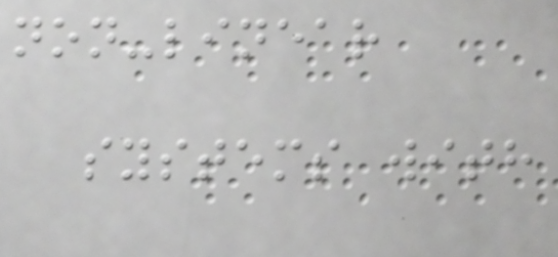non-linear
systems with
